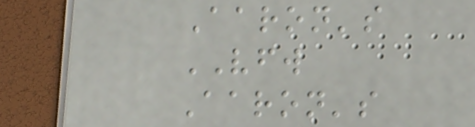Aaron's
VFW
Aaron's
